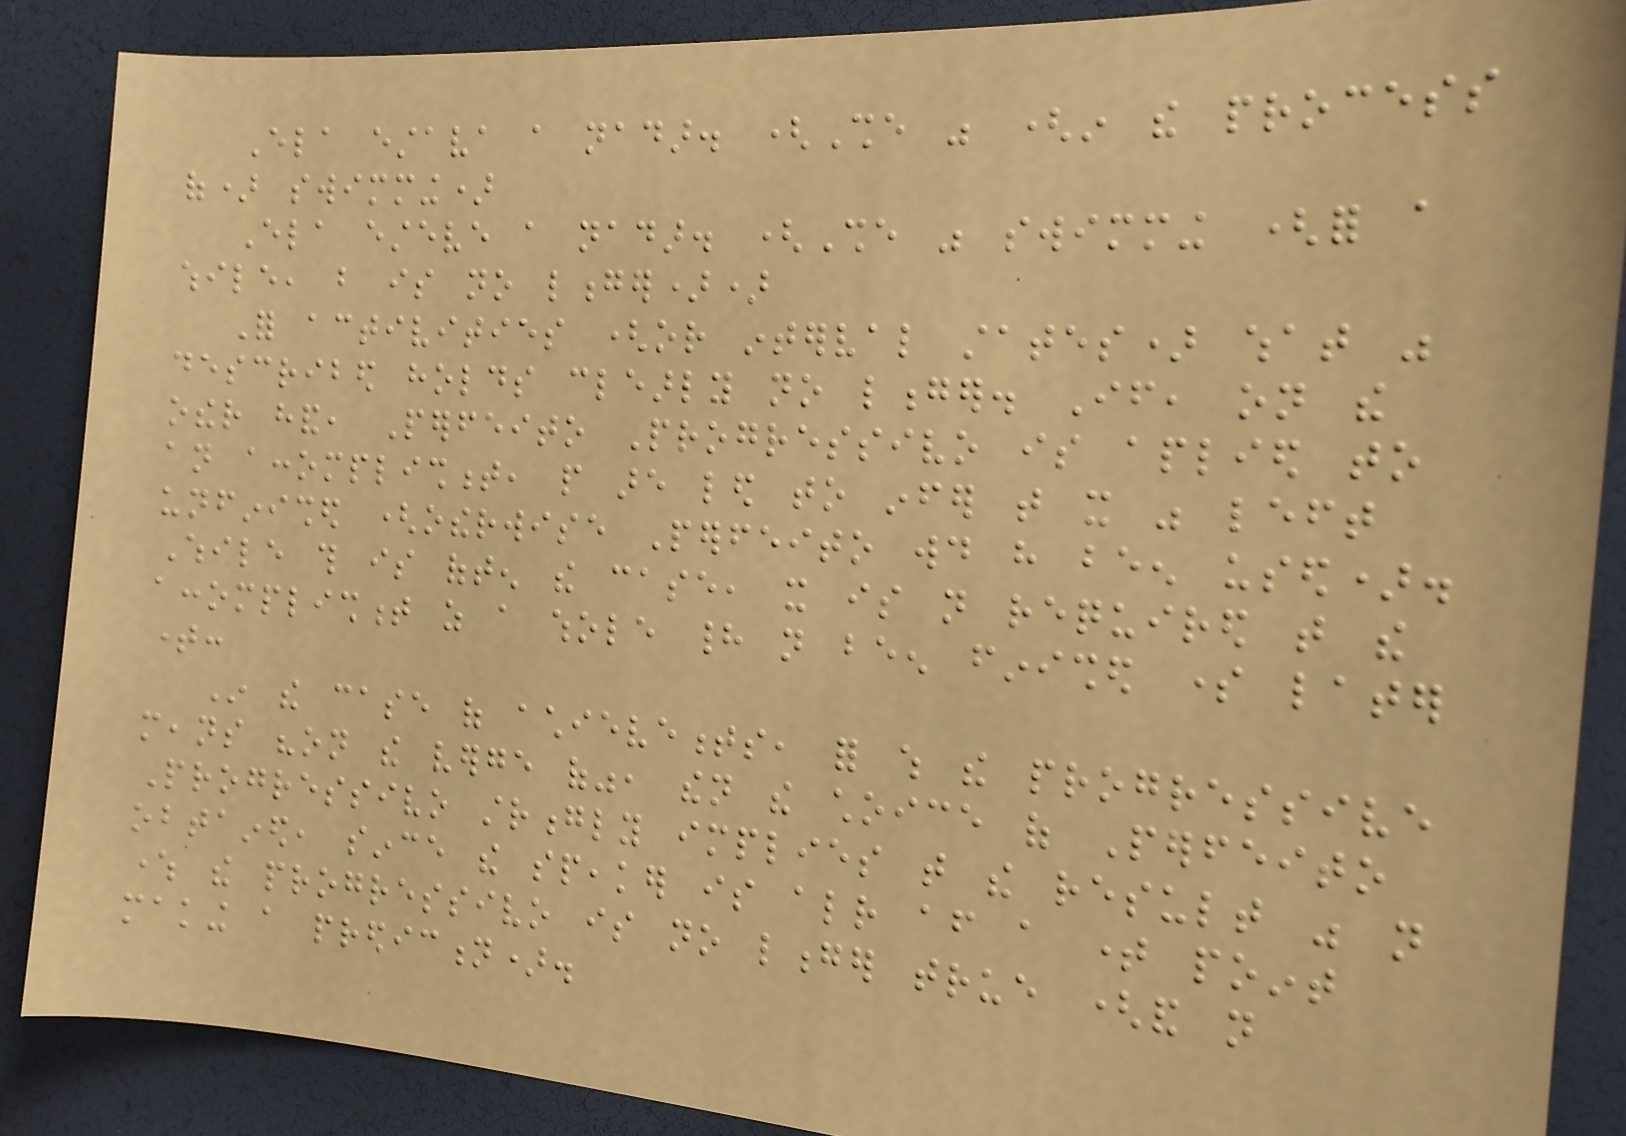Ela estava a nadar. (She was (in the process
of) swimming)
Ela esteve a nadar. (She was swimming (for a
while, but is no longer))
For activities (or interval states) what was
described holds clearly no longer. If, on the
other hand, Perfeito Progressivo is aplied to
an accomplishment, people are led to infer that it was left
unfinished (otherwise Perfeito would have been used).
While this is often the case, it is not required that the
accomplishment as a whole had not been finished some later
time:
In the case of achievements, for which the progressive
means "on the verge of", then the choice of Perfeito
Progressivo strongly implies that the result was not
obtained, since the speaker is already after a time point
where the progressivo is no longer true (and not
making a prediction).
